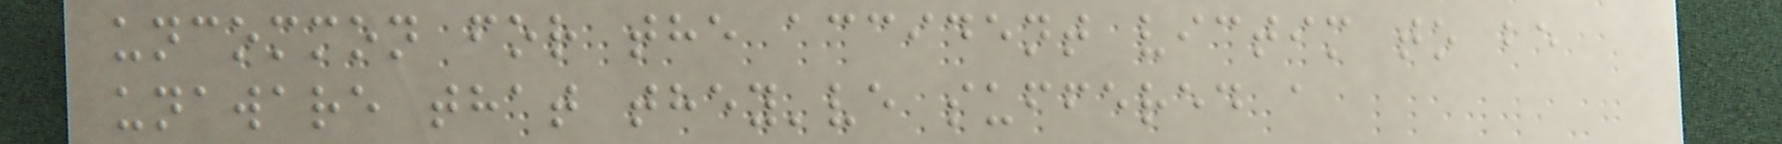uncommon for the accident victim to be
unaware that they've suffered a
